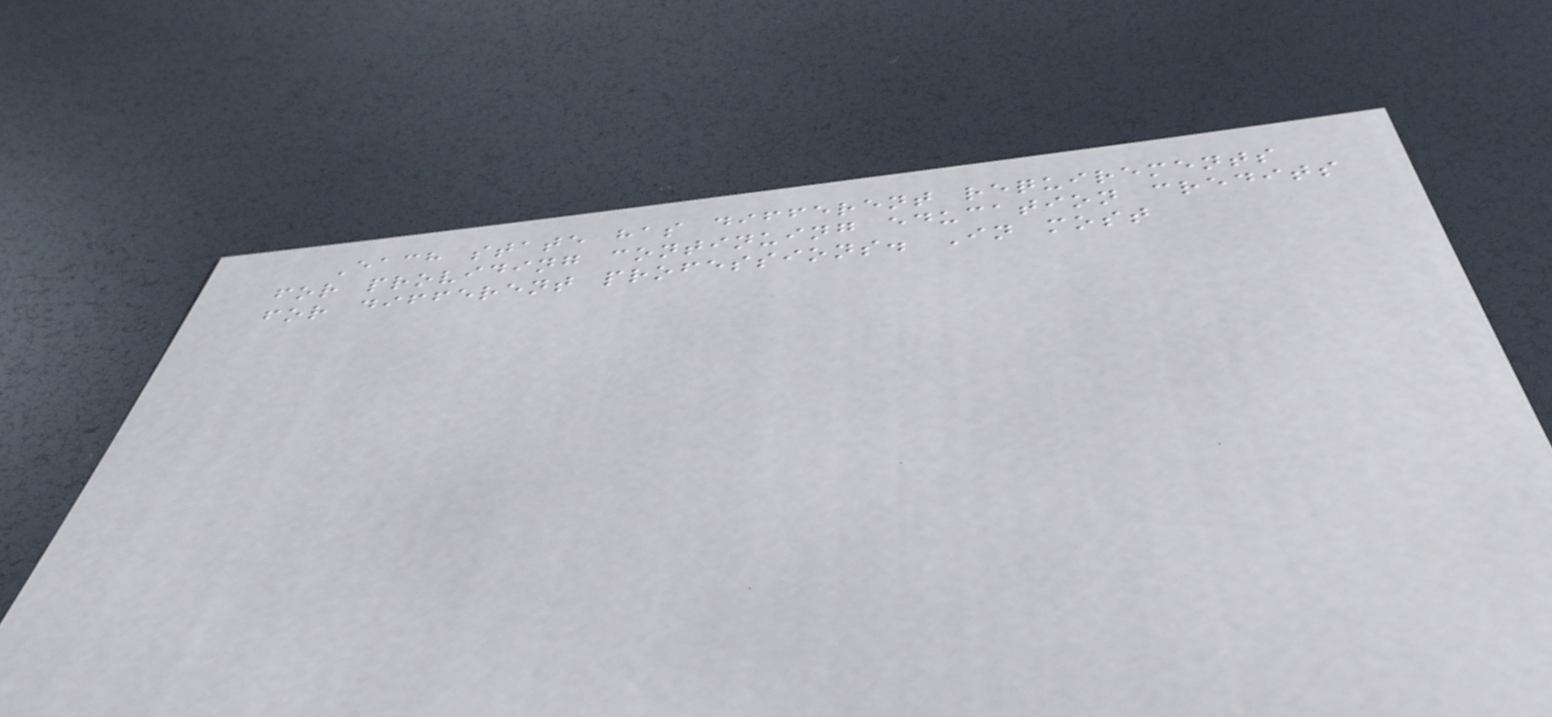Each state has different requirements
for providing continuing education credits
for different professions. In most
